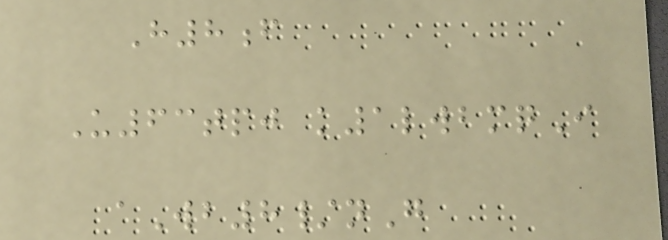H8f
U63tpj k1lwbmqI
aWb8/nG
